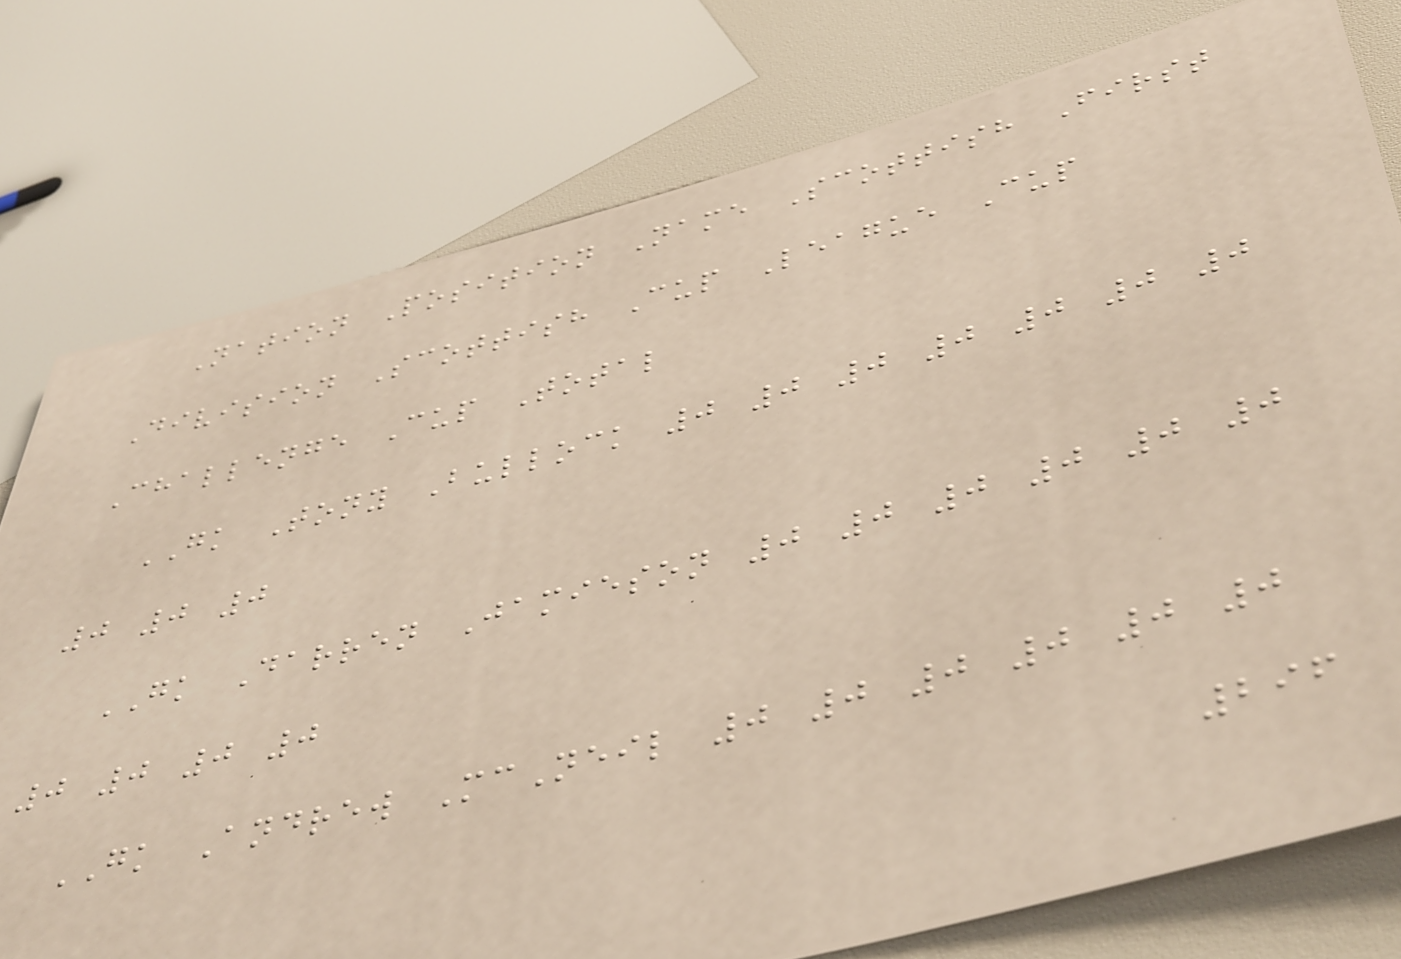Nation Position Name Scottish First
Division Scottish Cup League Cup
Challenge Cup Total
GK Tony Bullock 0 0 0 0 0 0 0
0 0 0
GK Darren Jamieson 0 0 0 0 0 0
0 0 0 0
GK Andrew McNeil 0 0 0 0 0 0
296
